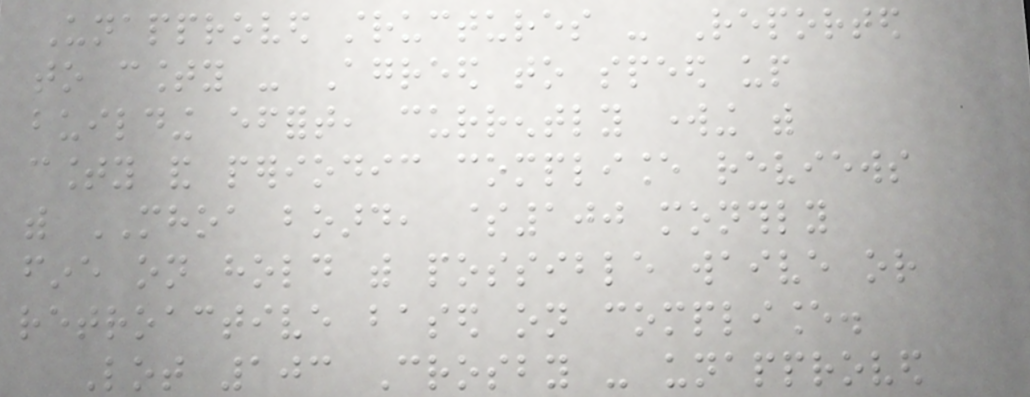Unapproved structures - Reported
to county - Agreed to speed up
building effort, currently working with
county and periodic compliance reviews
with MHOA board, $100 monthly
fine on hold with possible waive or
retroactive based on compliance.
Lot 103 Crosby - unapproved
